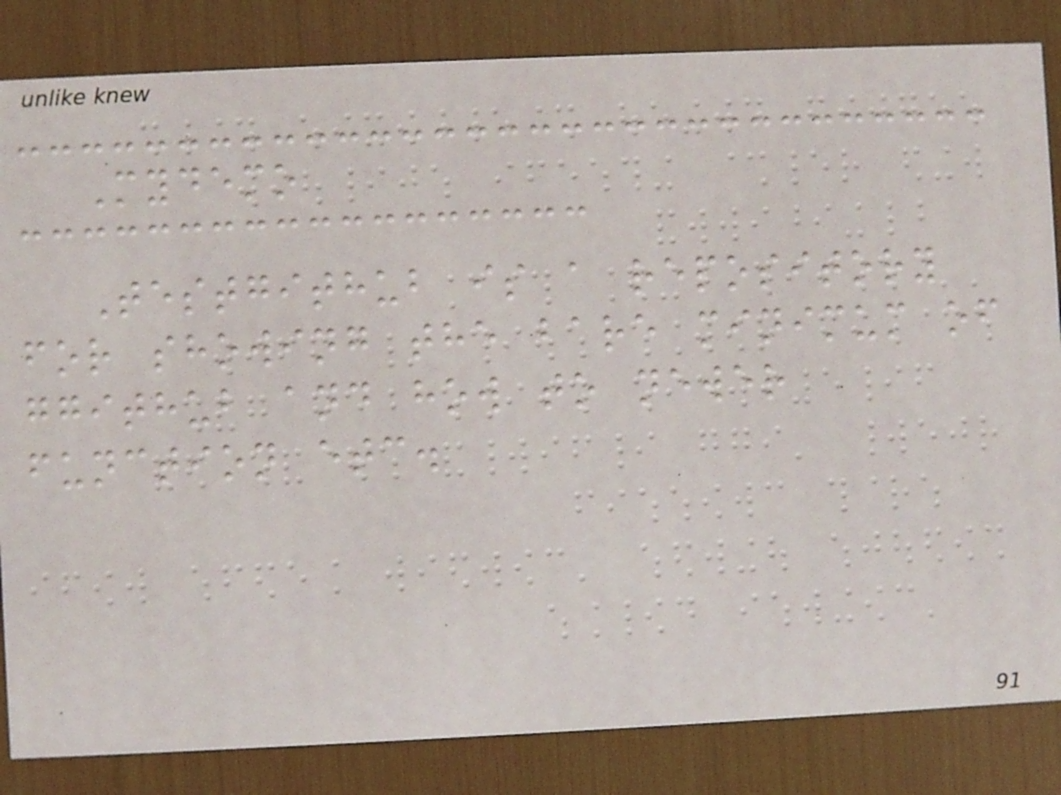Mydemo
Testgithub is a repository
for showing the bare minimum of
ggithub and how to newer
function etc.
